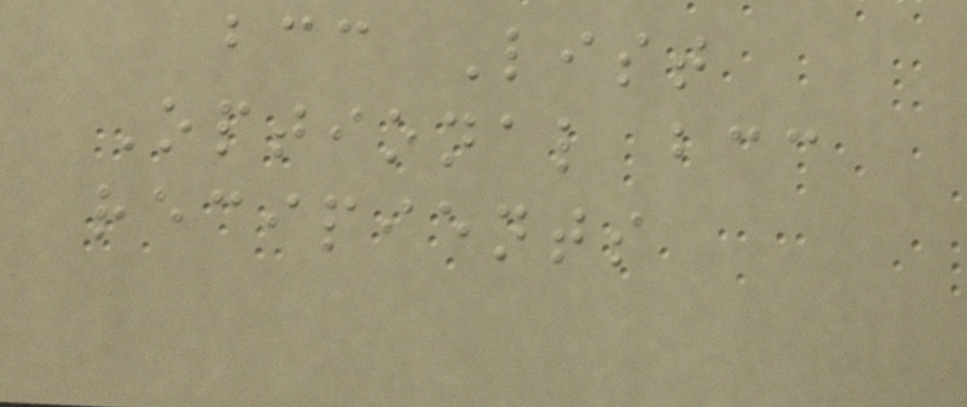bcc List
Optional bcc
recipients
